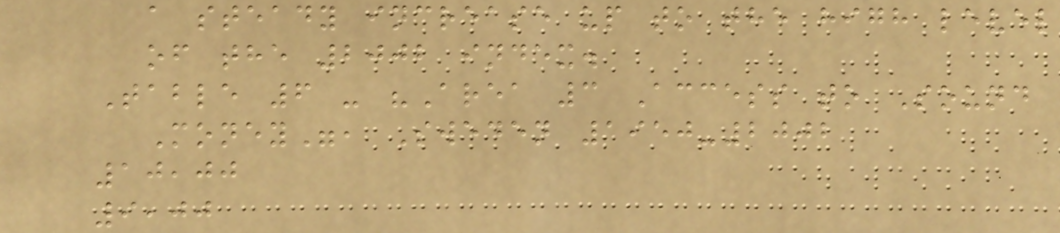a steady increase up to the high level
of the 2002 index.
Table 6 - "Area 3 Access to Sound
Money", Sweden 1950-2002
10,00
9,00
